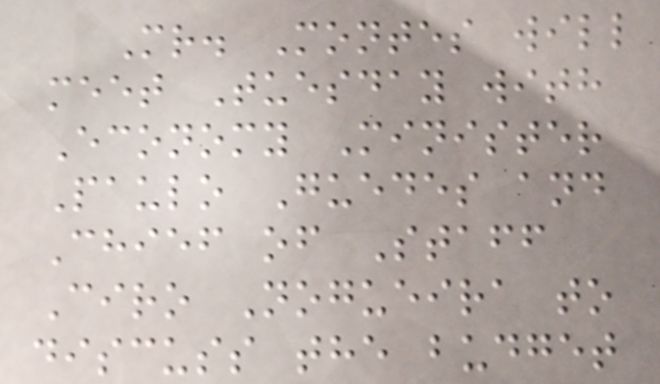Mr. Montes will
meet Tuesday with
Economy Minister
Paulo Guedes and
Chief of Staff
Ciro Nogueira to
discuss the budget
